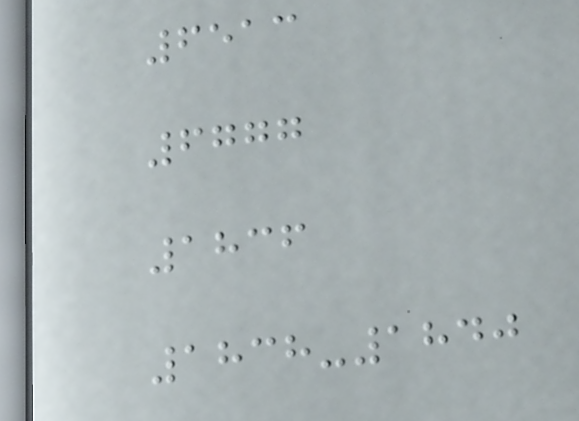6513
6777
1836
1838-1840
